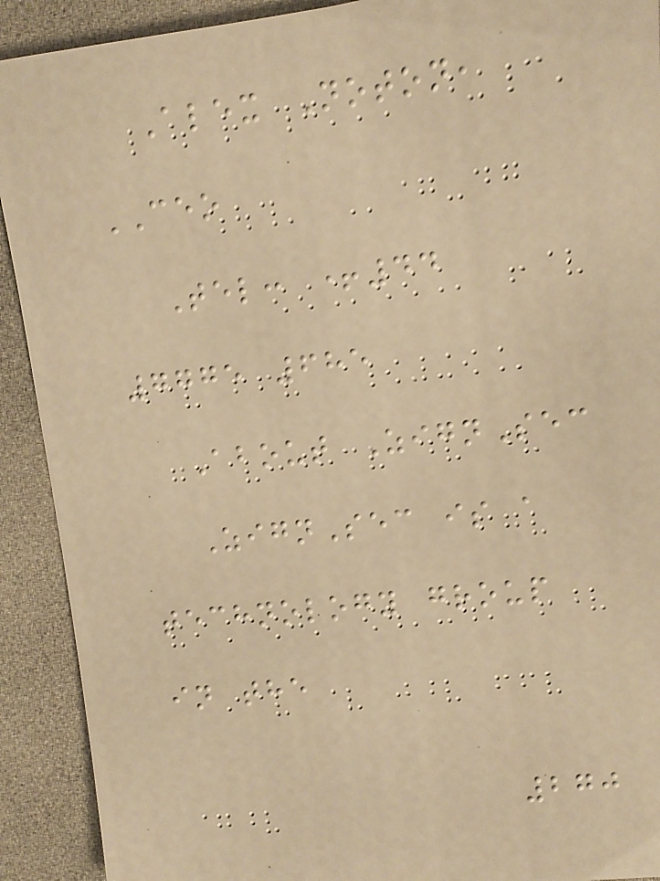Alex Noton,
CEO
Tel: +44
7775 685
About ZignSec
ZignSec is a
technology group
in the
270
